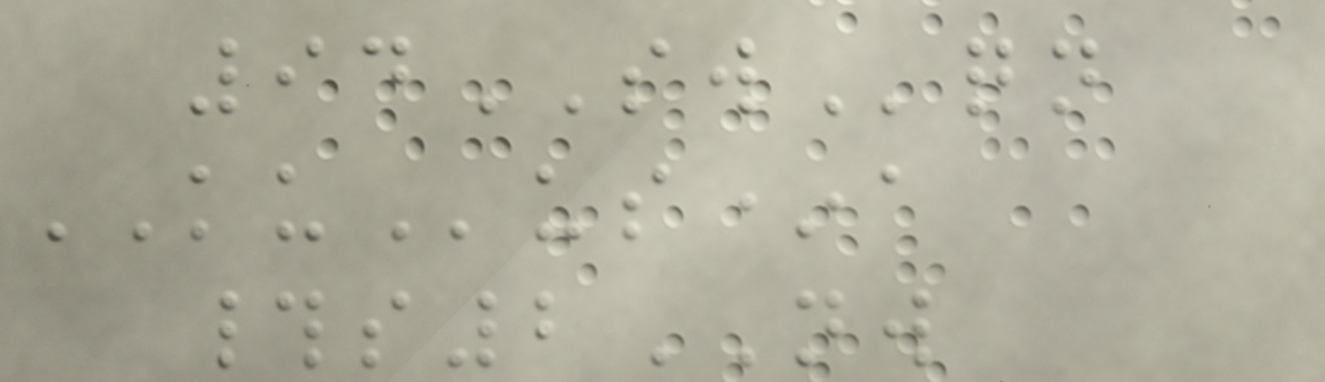94SWqn
KUus*a
#s2NW
